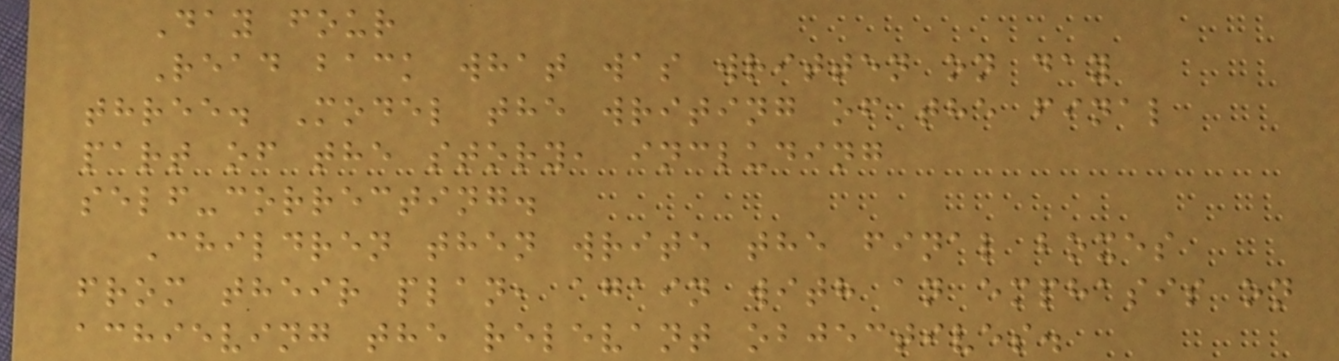Day four
Read back what was written on day
three. Model the writing of the final
part of the story, including
self-correcting.
Children then write the final boxes
from their plan, again with an emphasis on
achieving the relevant objectives.
